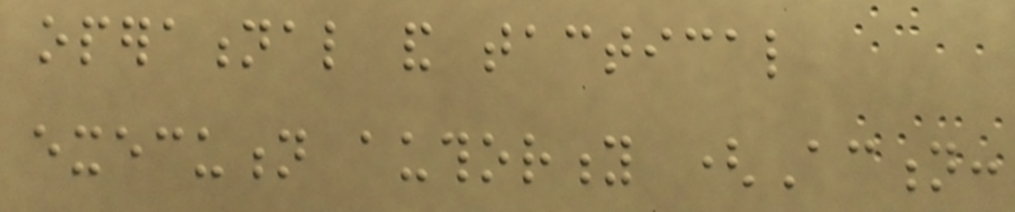operational and tactical
execution authority (Action:
